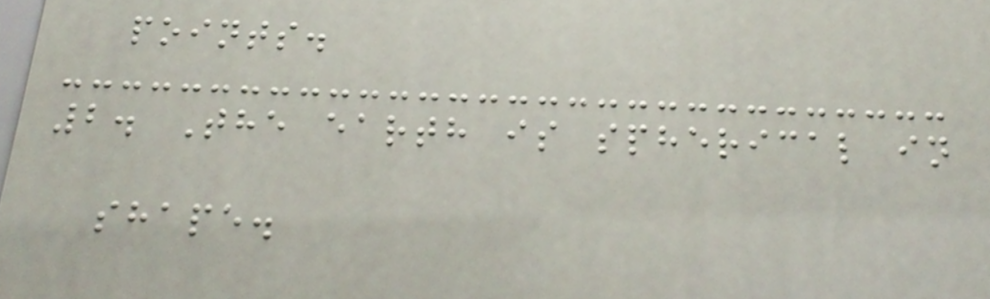points.
2. The earth is spherical in
shape.
